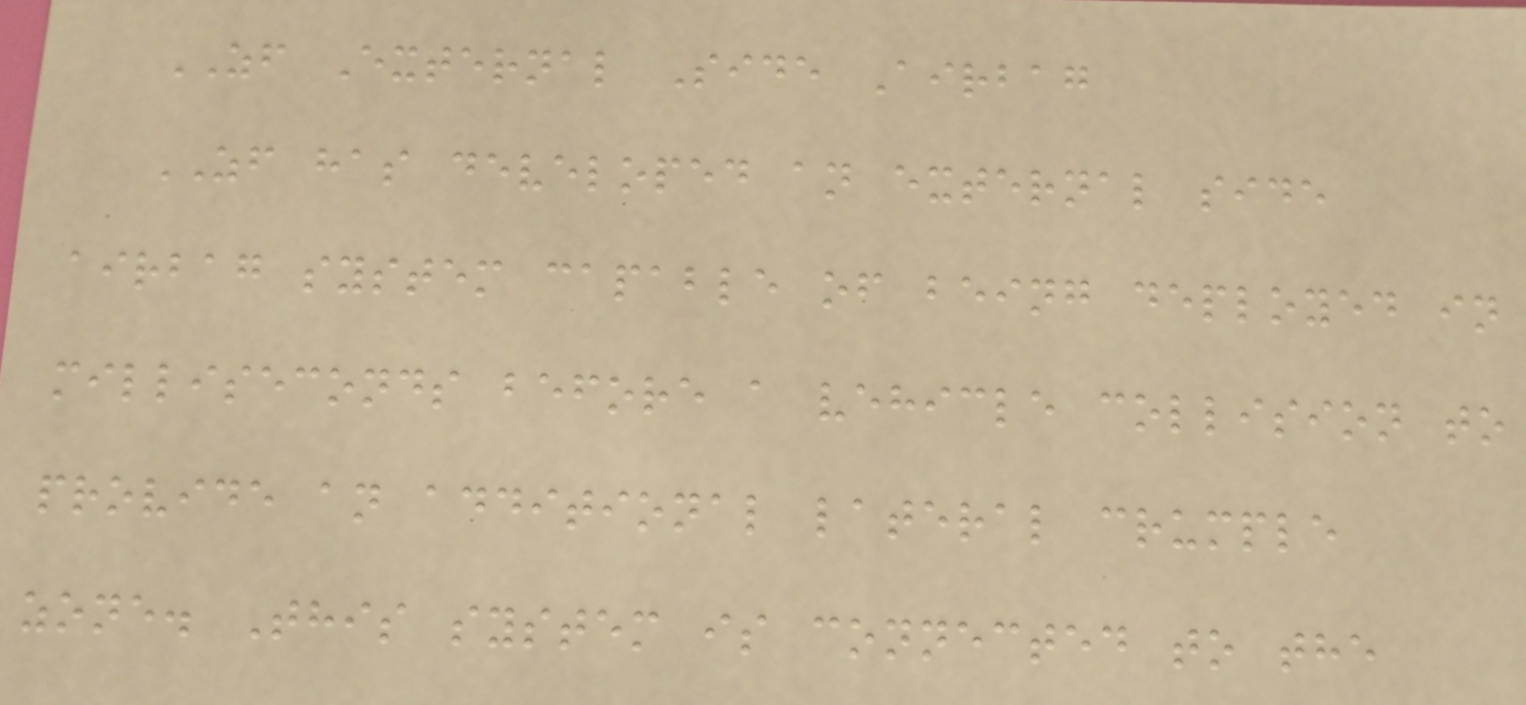ZF External Side Airbag
ZF has developed an external side
airbag system capable of being deployed in
milliseconds before a vehicle collision to
provide an additional lateral crumple
zone. This system is connected to the
